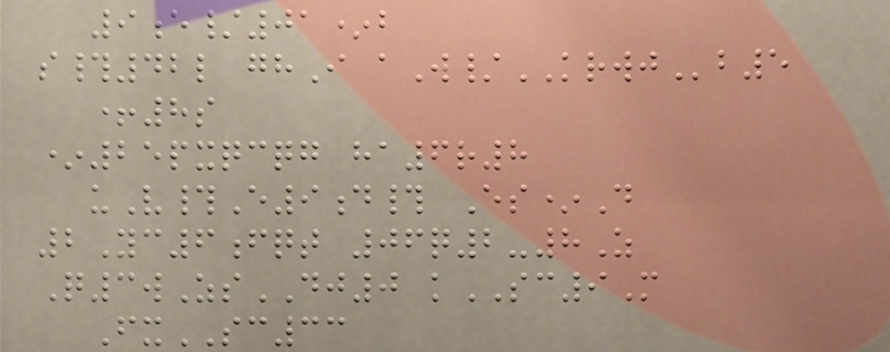9e/01*b
s#42l ghI aW/KRWJb5
+8s
*25pxqcqg ha6r8
uV#E9d# Es*D
2Yc6fqt 06q2-8Z
Q3wZsDJ0 kSC9M
FxSC33
